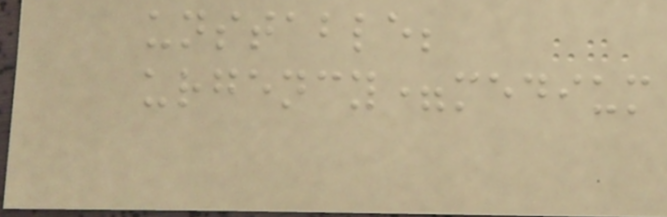unstable;
urgency=medium
